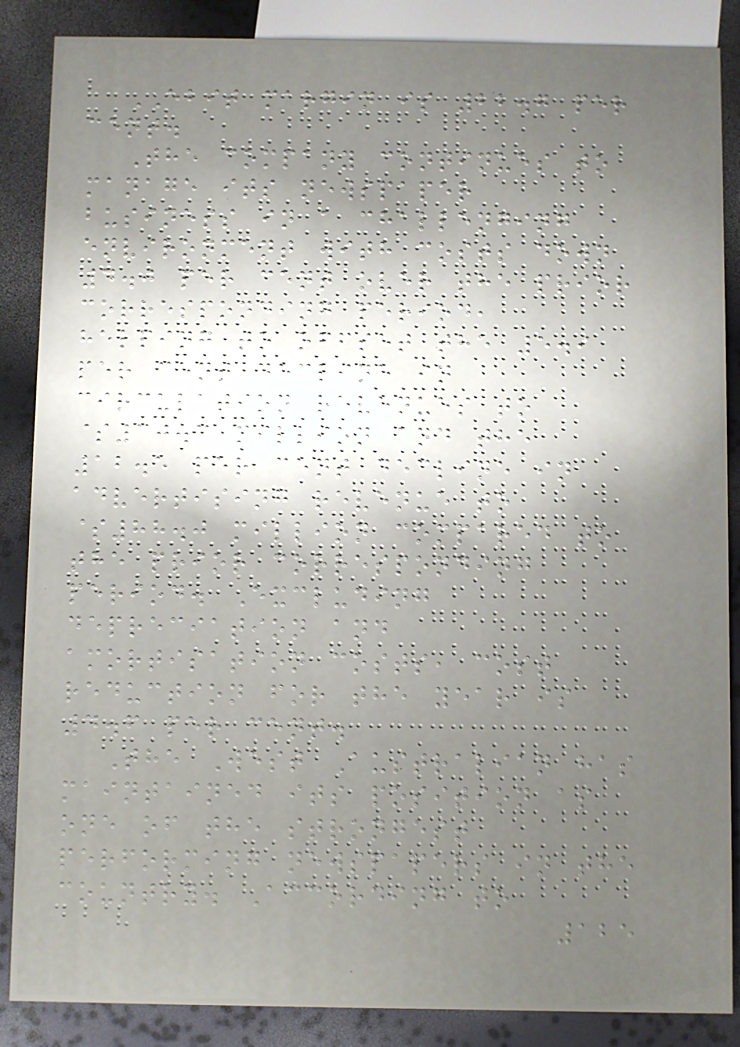EBIT margin is 22.7 per
cent.
The company continues to
manage its newspaper
business in a challenging
environment with costs down
4.0 per cent over the prior
corresponding period,
helping to offset the 5.9
per cent decline in
circulation revenues to
$30.3 million and the
12.5 per cent decline in
advertising revenue to
$88.0 million compared to
the prior corresponding
period. Excluding
depreciation and
amortisation costs, cost
reduction for the year is
4.6 per cent.
The West Australian has
maintained its position as
one of the strongest
performing newspapers in the
country. According to
125
